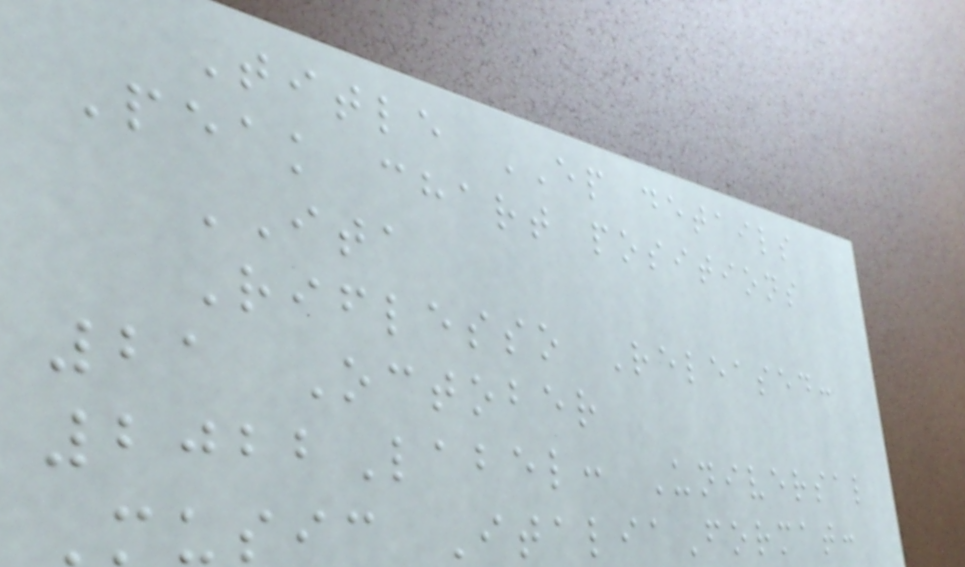Title EP details
Peak chart positions
ITA
Riflesso Released:
21 October
2022Label: Universal
Music ItaliaFormat:
